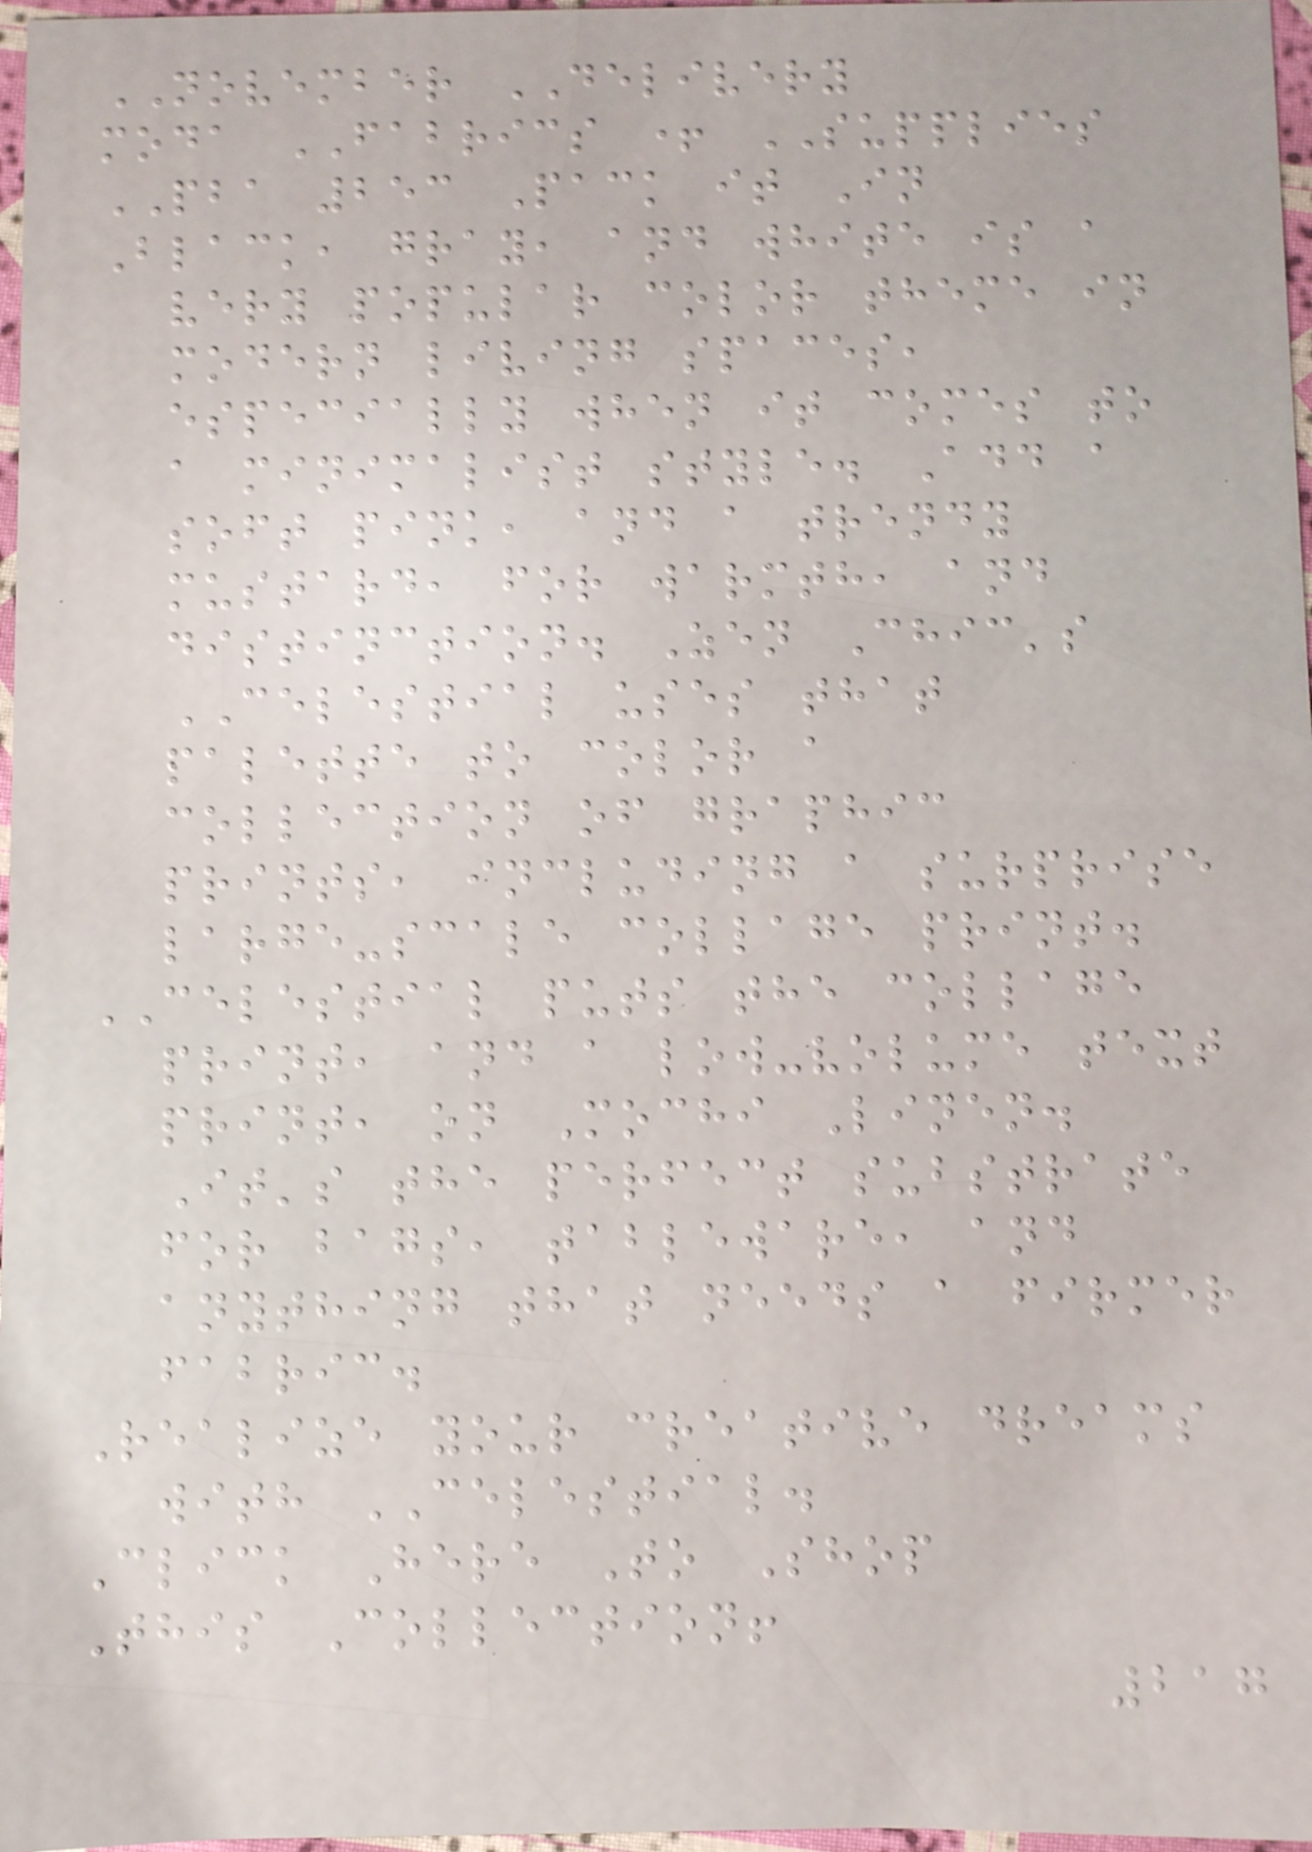NOVEMBER DELIVERY
moda FABRICS + SUPPLIES
PBA 253 Pack it In
Black, gray, and white is a
very popular color theme in
modern living spaces,
especially when it comes to
a minimalist style. Add a
soft pink, and a trendy
mustard, for warmth, and
distinction. Zen Chic's
CELESTIAL uses that
palette to color a
collection of graphic
prints, including a surprise
large-scale collage print.
CELESTIAL puts the collage
print, and a low-volume text
print, on Mochi Linen.
It's the perfect substrate
for bags, tableware, and
anything that needs a firmer
fabric.
Realize your creative dreams
with CELESTIAL.
Click Here To Shop
This Collection!
217
